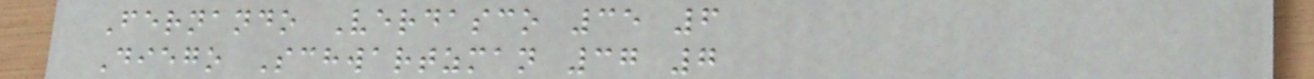Fernando Verdasco 35 6
Diego Schwartzman 37 7
